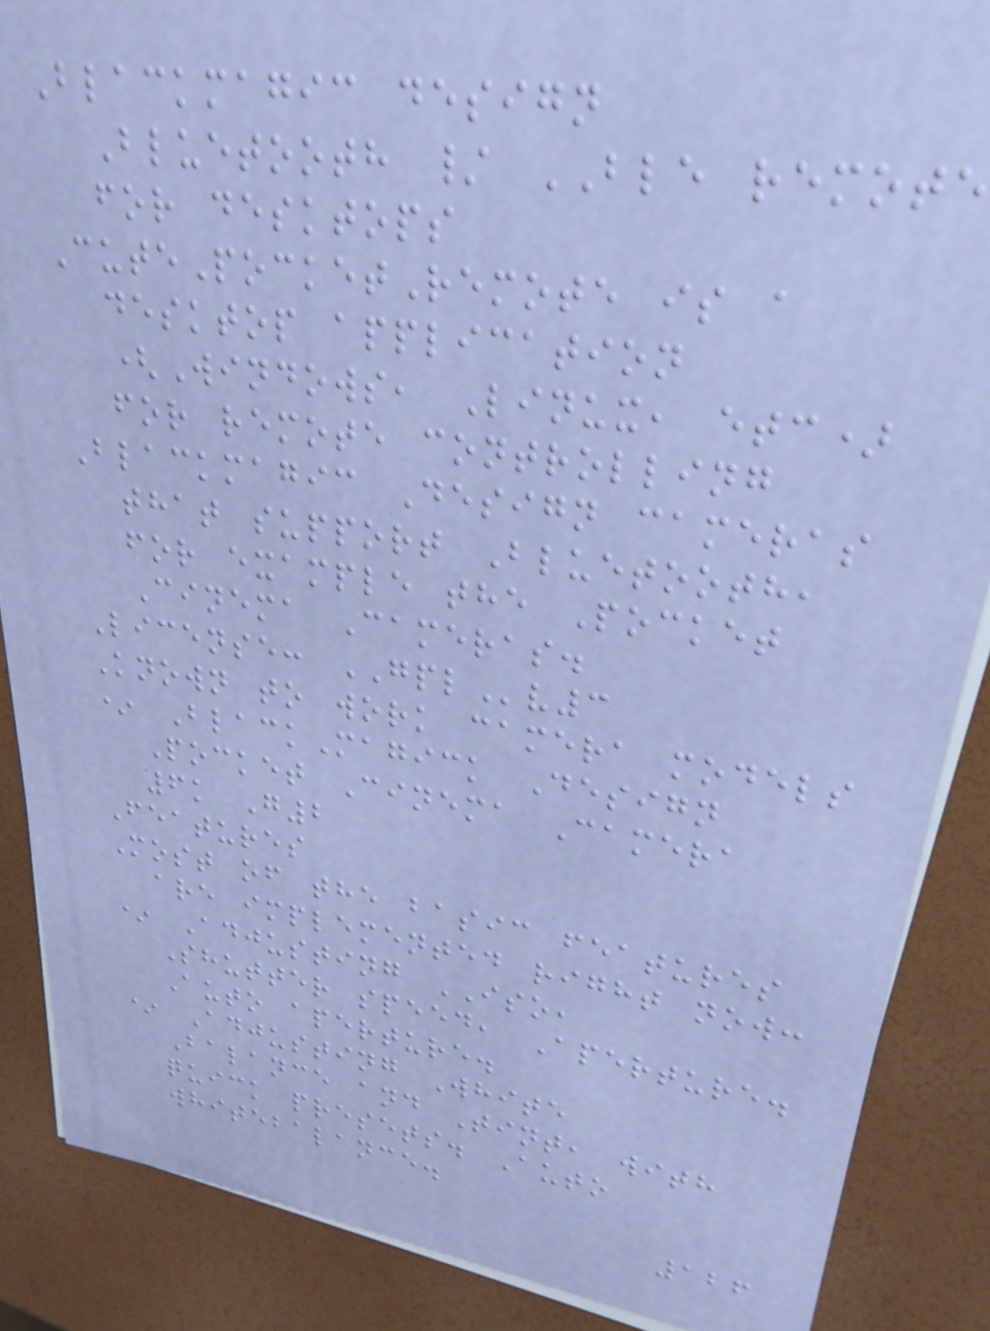Blackmagic design
Bluetooth / BLE remote
for desktops
CutePocketRemote is a
desktop application
(Windows, Linux, etc)
for remote controlling
Blackmagic Design cameras
that support Bluetooth,
for example the Pocket
Cinema Cameras.
License: GPLv3
Known to work camera models
* BlackMagick Design
Pocket Cinema Camera
6k G2
Features
Most of the basic features
are implemented right now:
* Adjusting ISO,
Shutter speed, Aperture.
Auto aperture.
* Adjusting White
Balance and Tint, with
quick presets. Auto
whitebalance.
126
